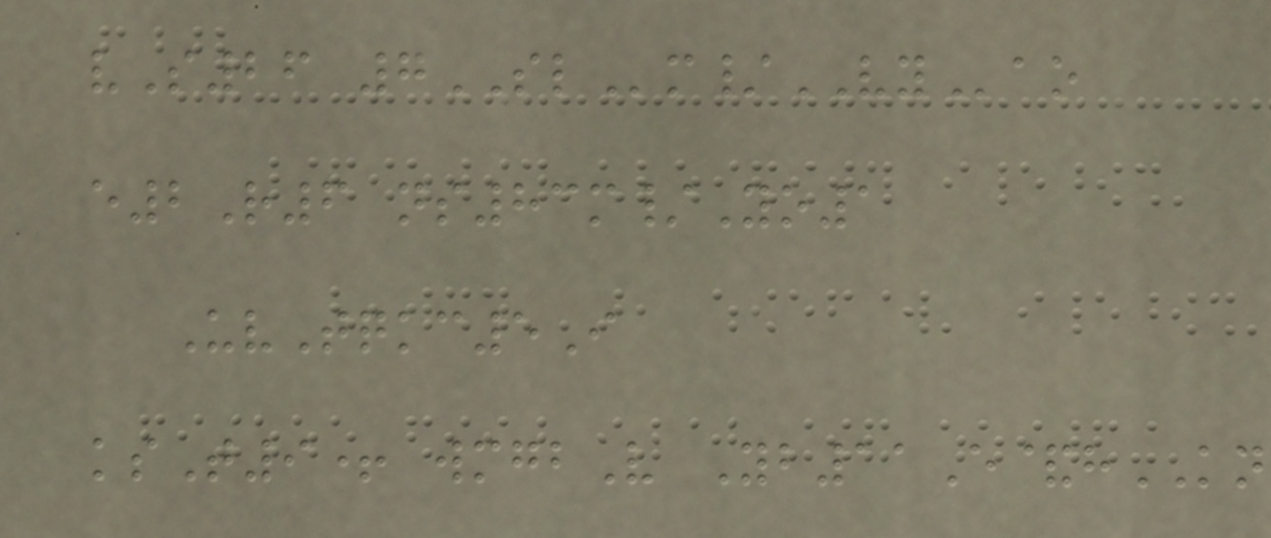vS26 7SLm/VYao
e2R6 ns83m/Yo1
UvTqkc5I
ksT9+ wmgbV Yb11E&hKN
